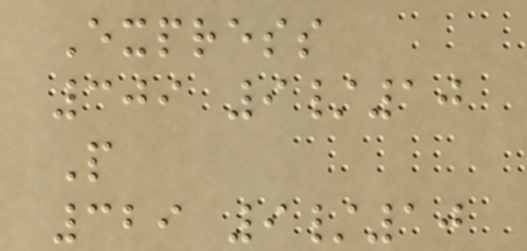Express
309 9/10
P
329 9/10
